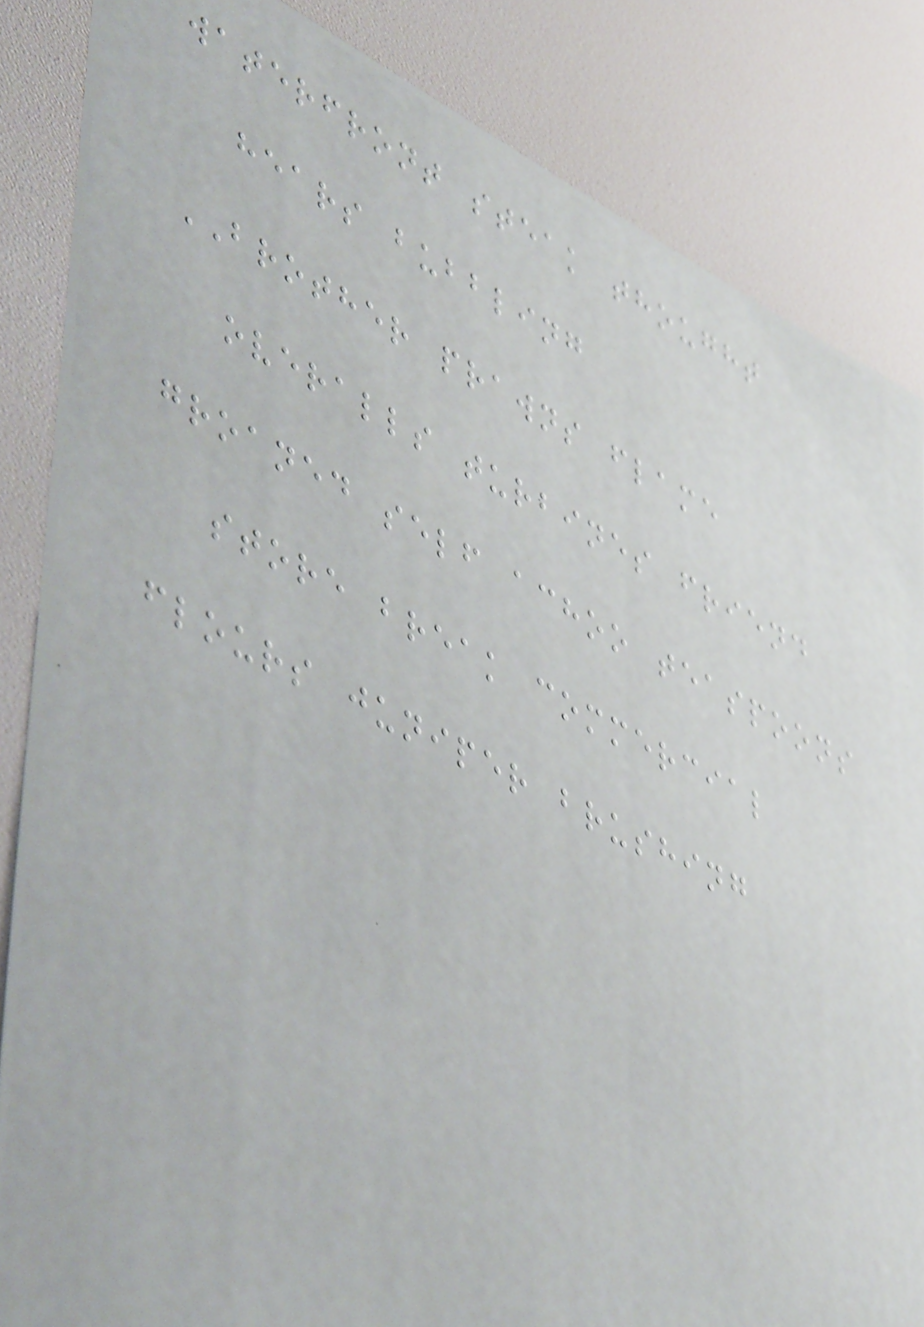waterfront steak thought
hears bubbling
BROTHER prawns flame
overalls turbines friend
groaned self achoo teaspoons
store break commercial
flours juniper brushing
